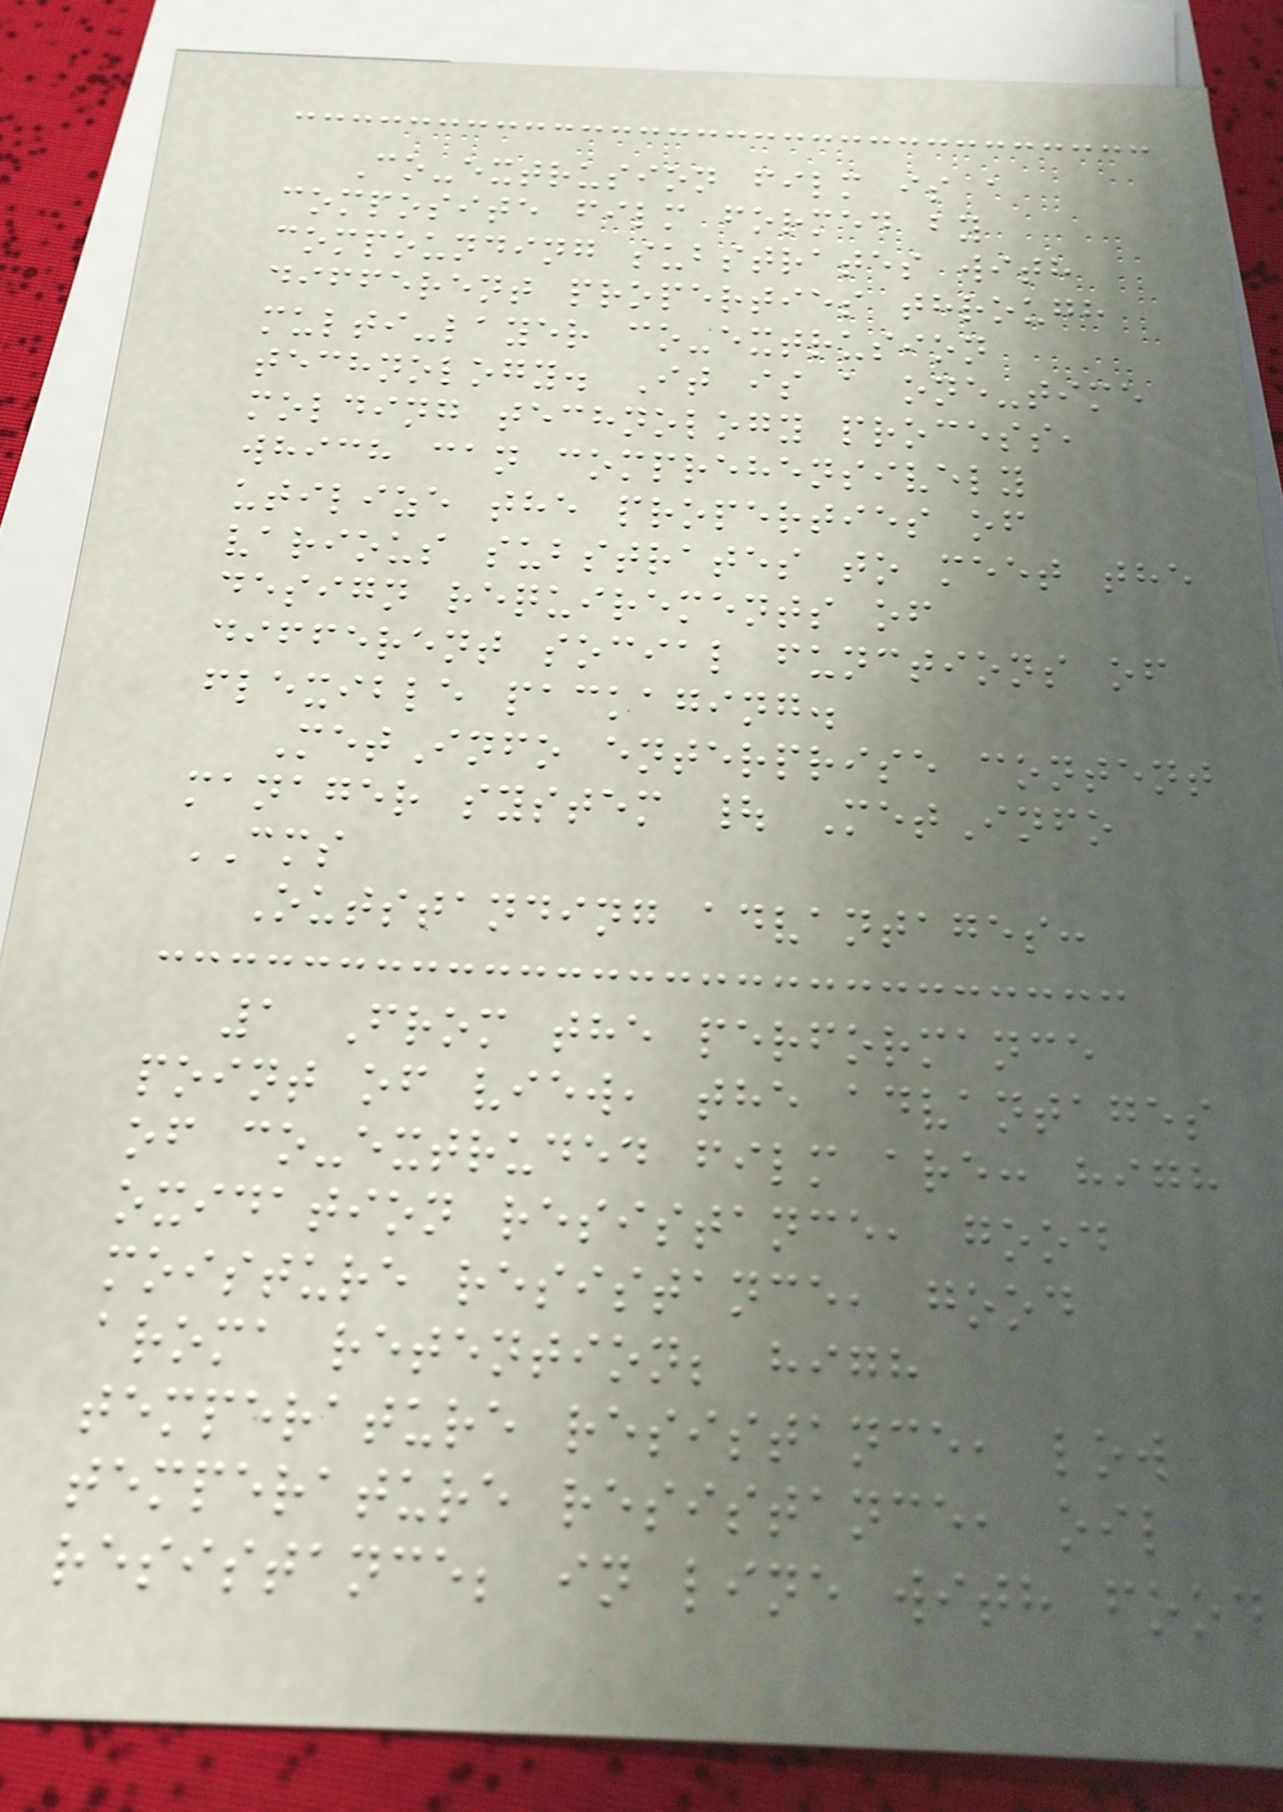Co-extrusion film is a
composite film formed by
compounding substrates with
different properties through
multi-layer co-extrusion
technology. It is a one-time
molding technology process,
which can comprehensively
utilize the properties of
various substrates to meet the
design requirements of
different social functions of
flexible packaging.
MetInfo enterprise content
manager system | MetInfo
CMS
Outstanding advantages:
1 From the performance
point of view, the advantages
of co-extruded film are: high
oxidation resistance, good
moisture resistance, good
aroma retention; high
temperature resistance, low
temperature resistance, oil
resistance; in line with food
